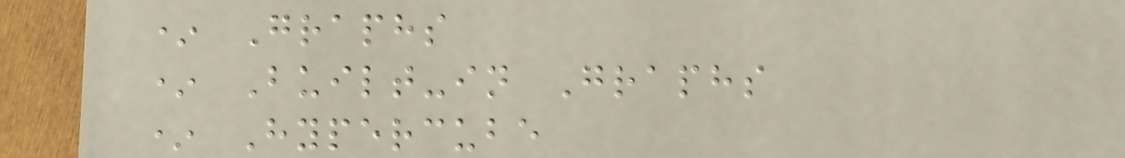* Graphs
* Built-in Graphs
* Hypercube
